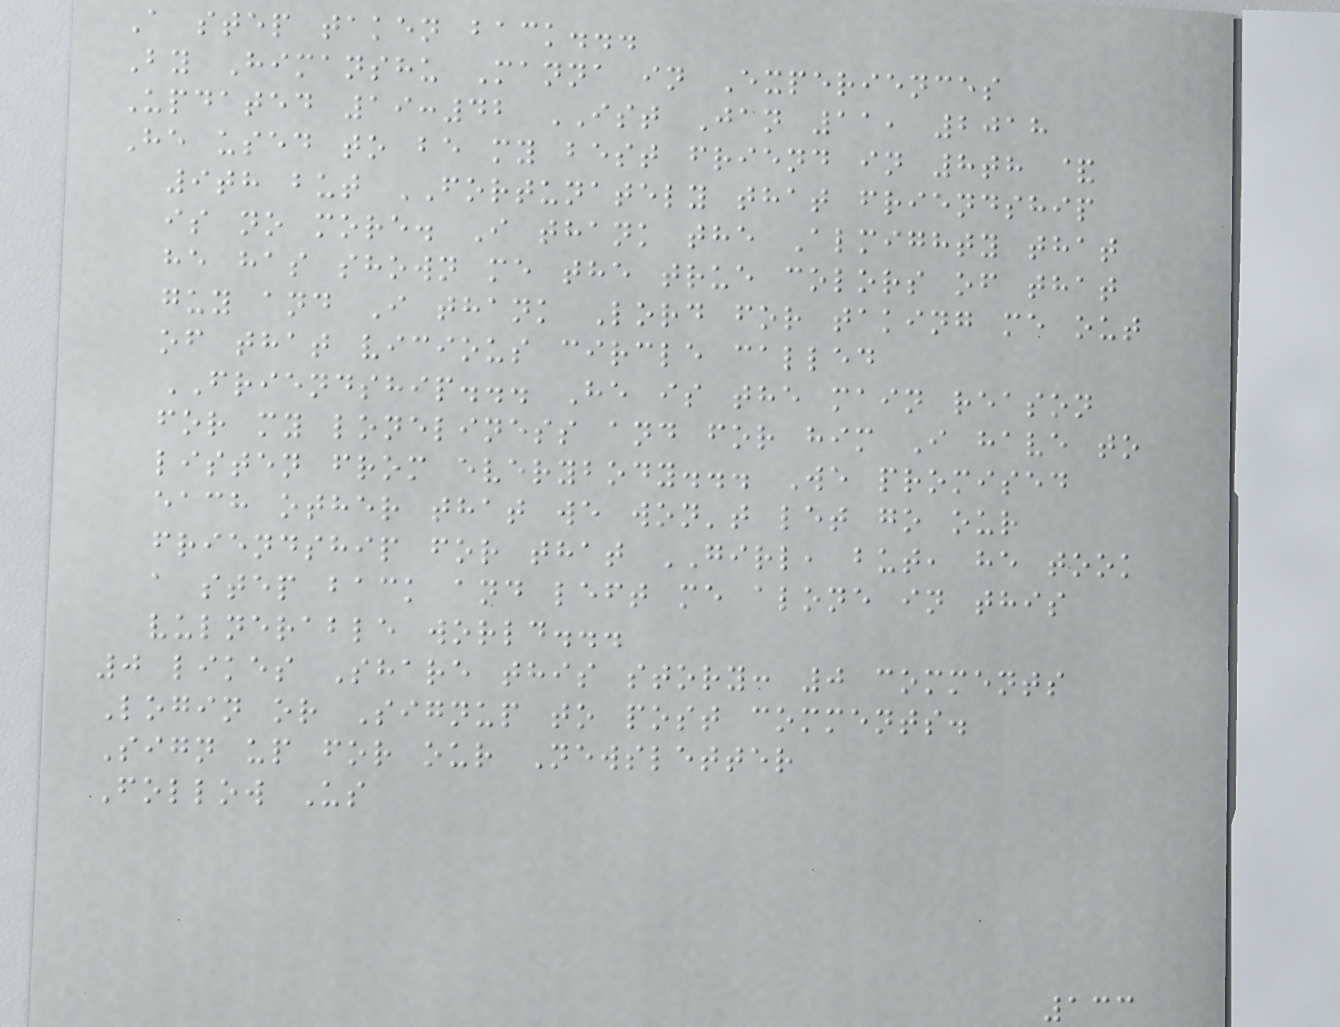A step taken back...
By Himanshu Manna in Experiences
Updated 19:42 IST Jan 11, 2018
He used to be my best friend in 8th &
9th but FORTUNATELY that friendship
is no more. I thank the Almighty that
he has shown me the true colors of that
guy and I thank Lord for taking me out
of that vicious circle called
FRIENDSHIP... He is the main reason
for my loneliness and for him I have to
listen from everybody... We promised
each other that we won't let go our
friendship for that GIRL, but, he took
a step back and left me alone in this
vulnerable world...
0 likes Share this story: 0 comments
Login or Signup to post comments.
Sign up for our Newsletter
Follow Us
133
